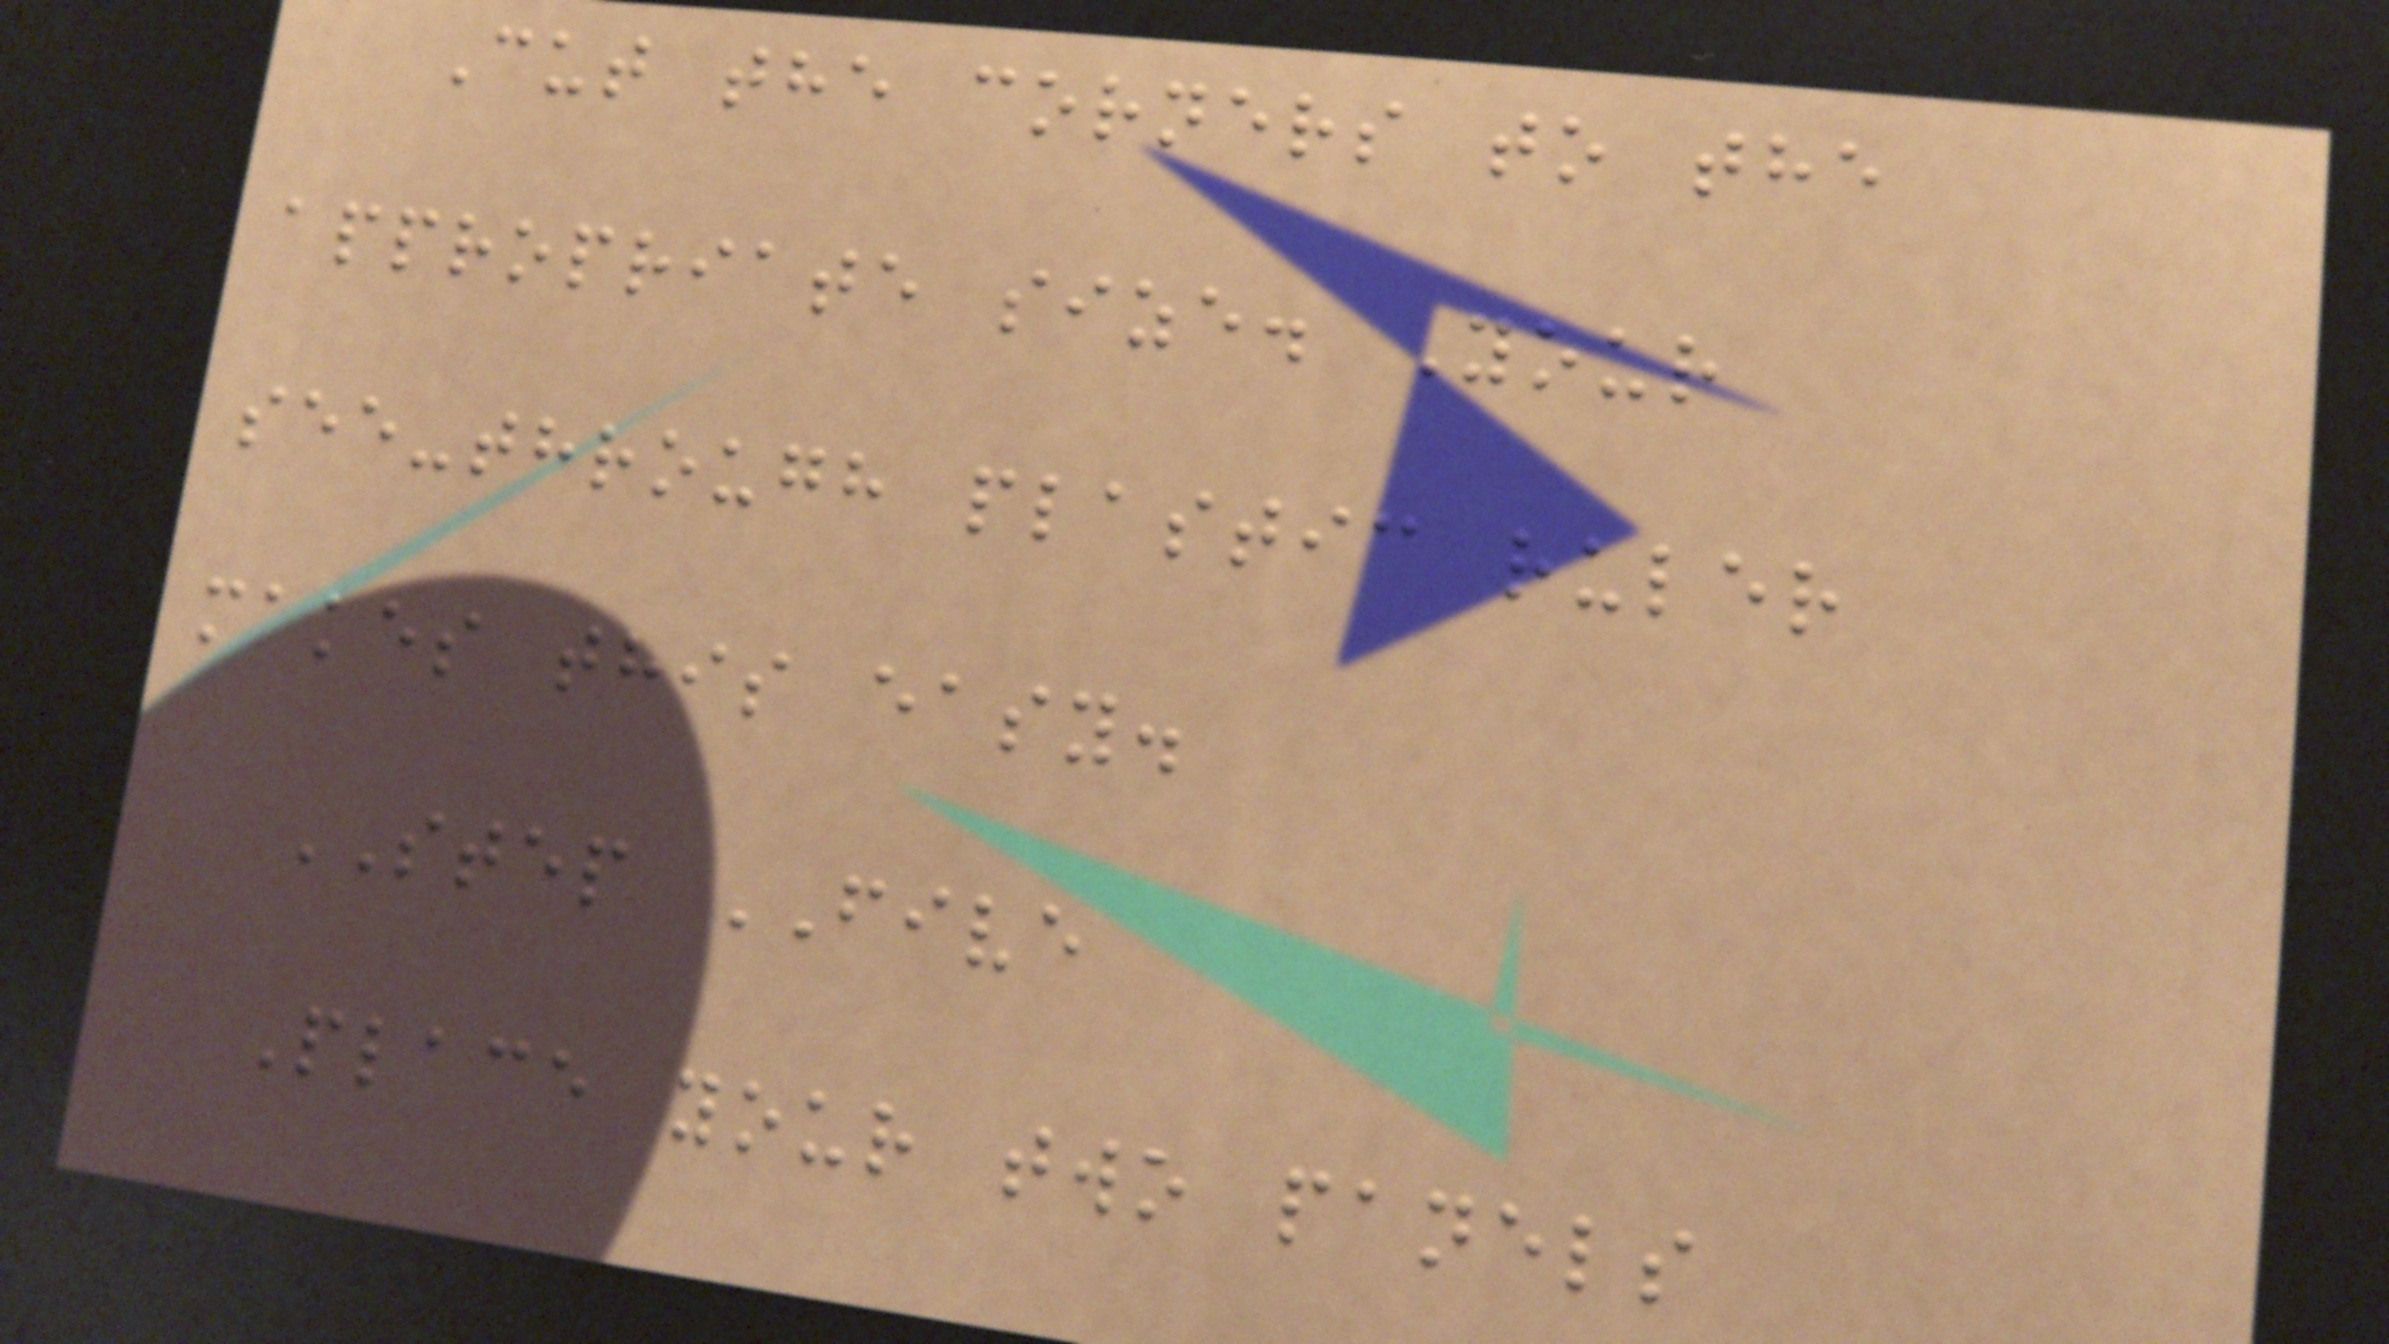Cut the corners to the
appropriate size. Your
see-through plastic ruler
makes this easy.
STEP FIVE
Place your two panels
